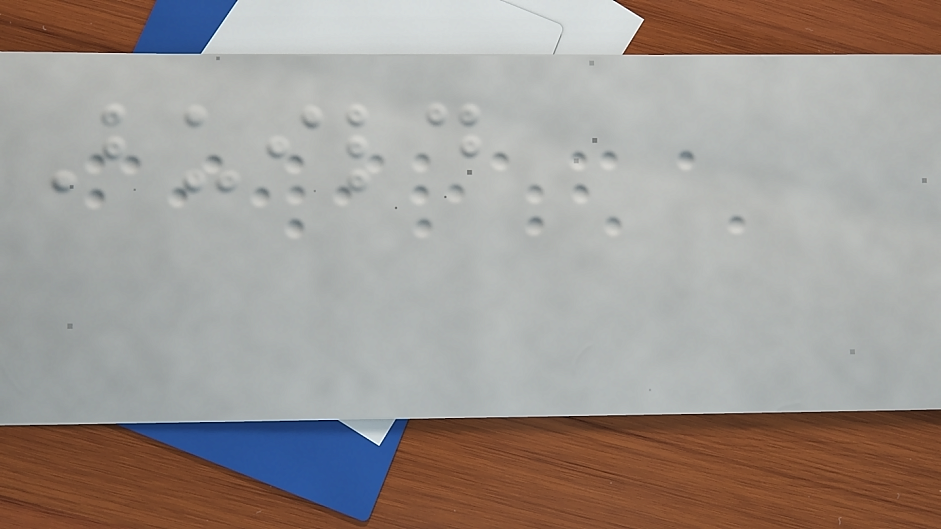Build
